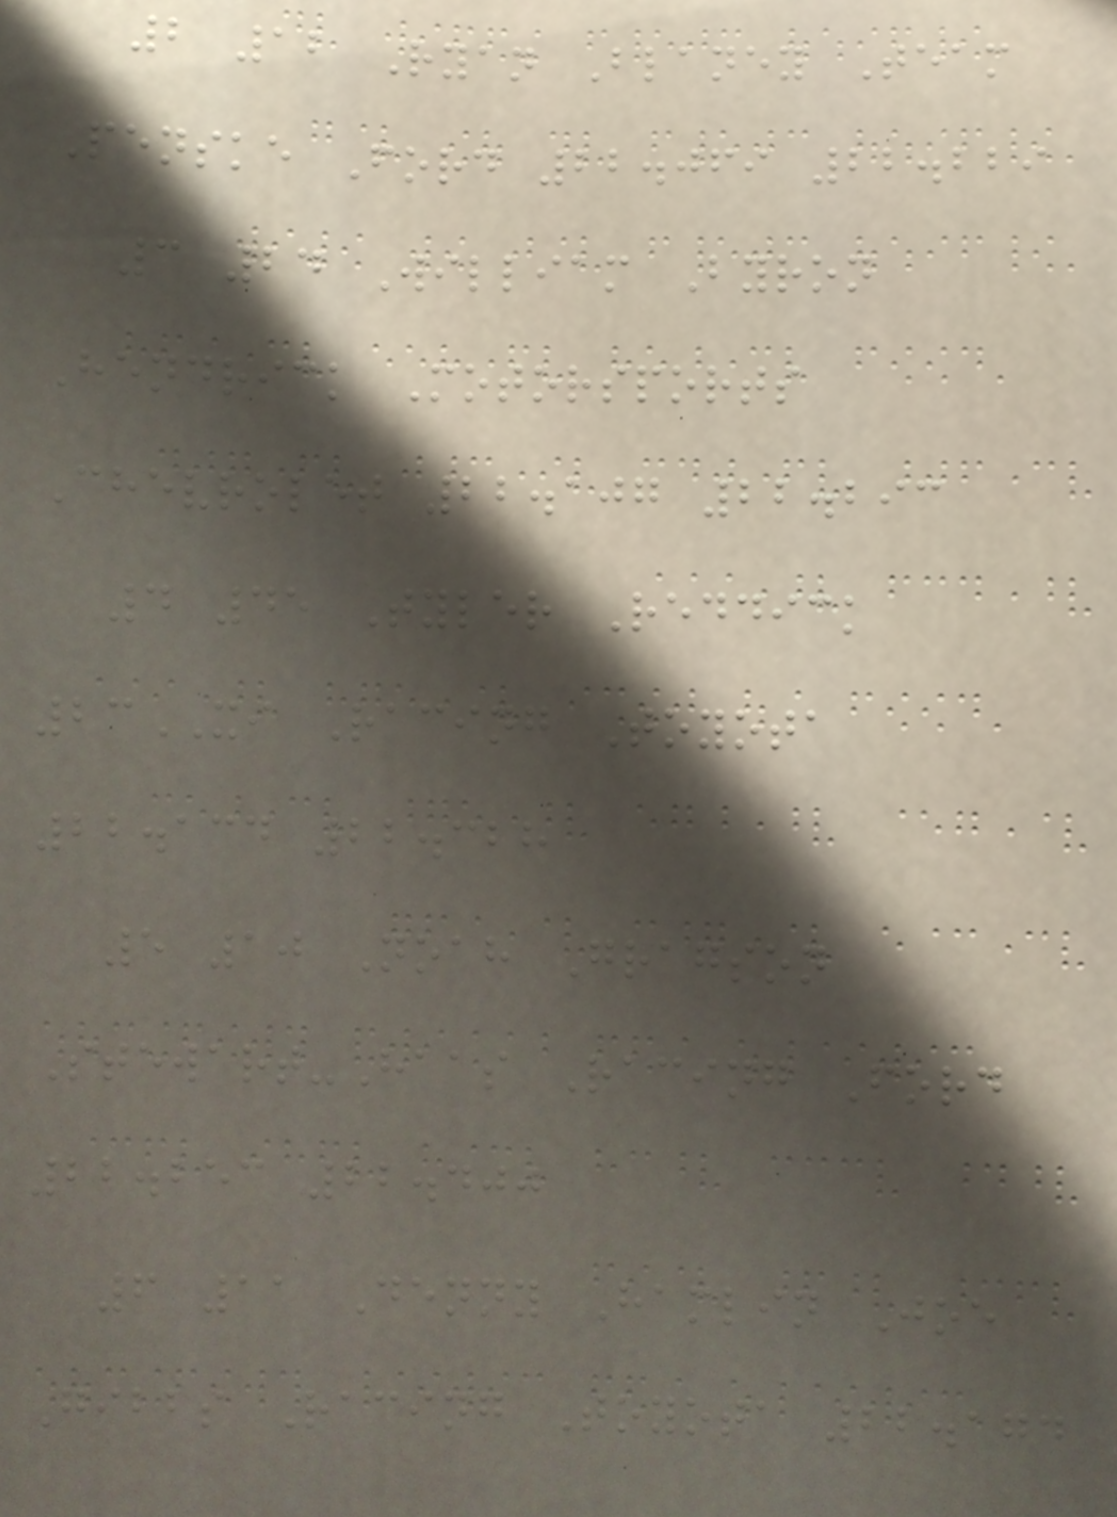2 12 Ryan Blaney Team
Penske Ford 22.069 22.229
3 24 William Byron
Hendrick Motorsports
Chevrolet 22.107 22.293
4 45 Tyler Reddick
23XI Racing Toyota
22.134 22.328
5 10 Noah Gragson
Stewart-Haas Racing Ford
22.253 22.400
6 11 Denny Hamlin Joe
Gibbs Racing Toyota 22.174
